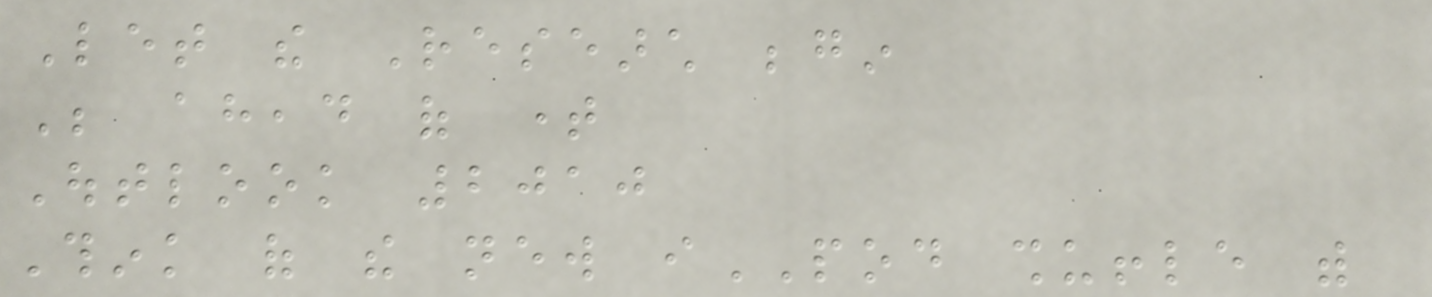Let the Research begin
Be ahead of time
Outlook 2010
Think of the new iPOD shuffle with
